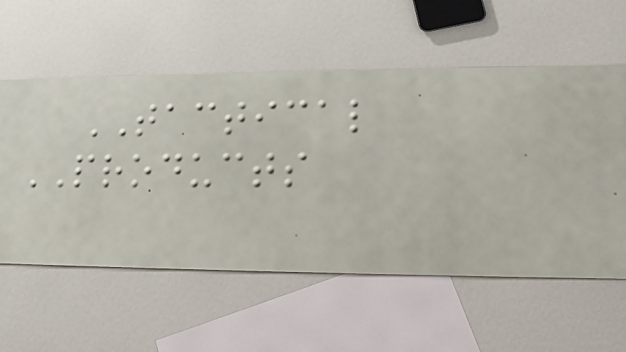TACTICAL
PRODUCTS
